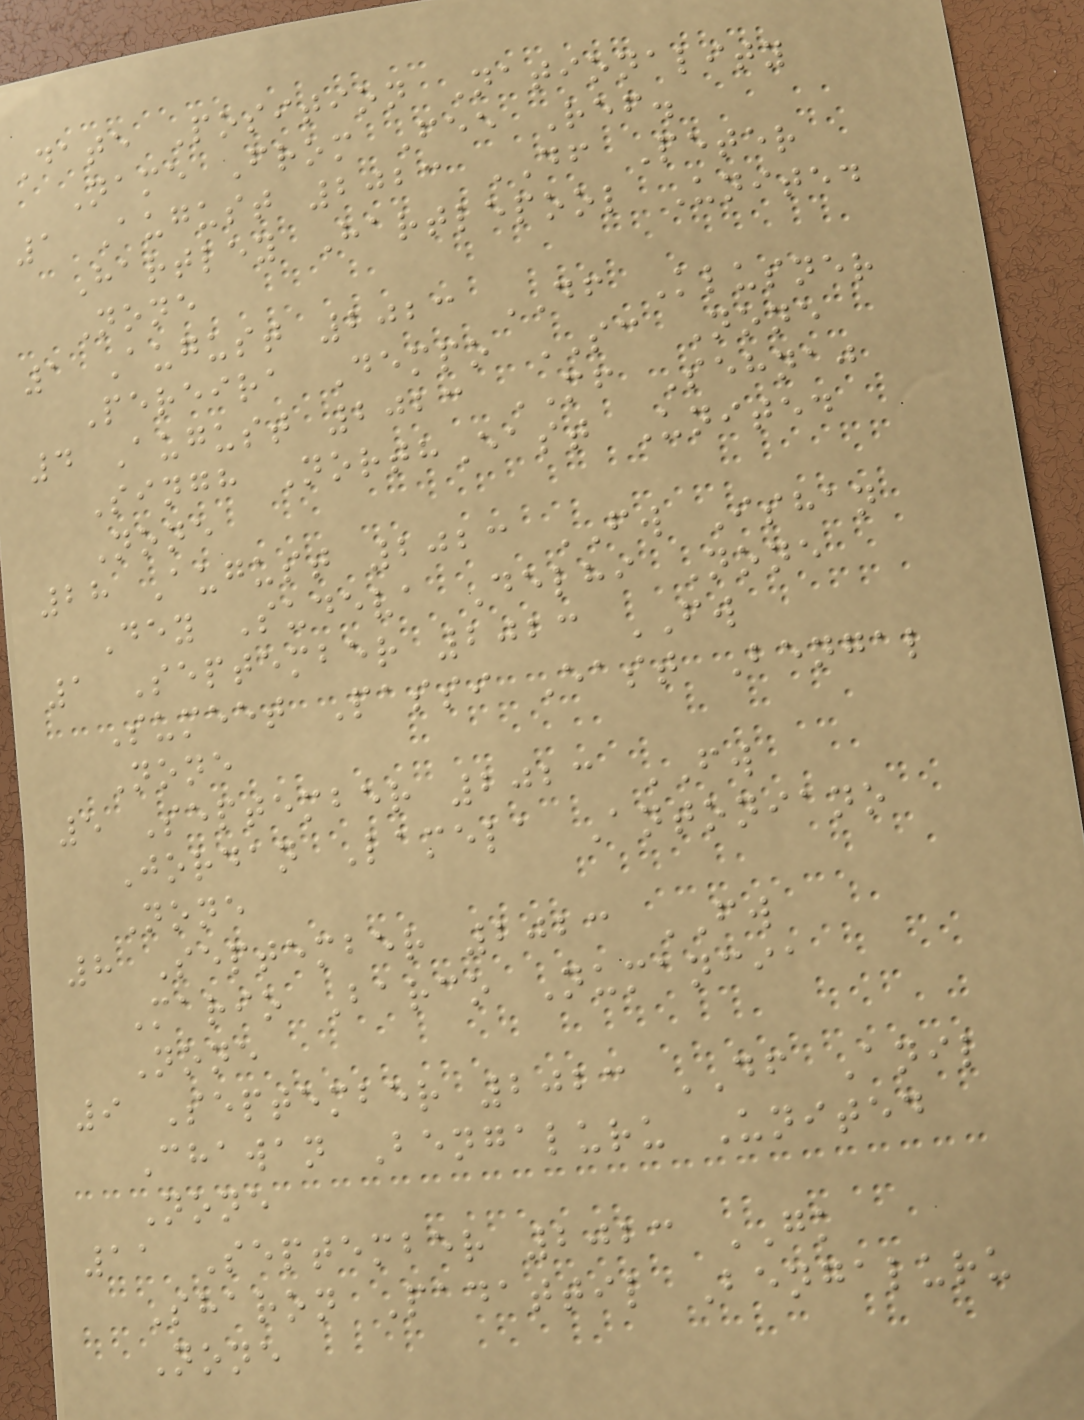Date Position Nationality
Name From Fee Ref.
1 August 2023 DF Peter
Hartley Hartlepool United
None
1 August 2023 DF Klusner
Pereira Dempo SC None
4 August 2023 MF Sehnaj
Singh NorthEast United
None
28 August 2023 FW Ishan
Dey Sudeva Delhi None
1 September 2023 FW
Sumeet Passi East Bengal
None
5 September 2023 FW
Jordan Lamela Antoniano
None
8 September 2023 FW
Mario Barco Numancia
None
9 September 2023 DF Anil
Chawan Bengaluru United
None
11 September 2023 GK
Sharon Padattil Bengaluru
None
